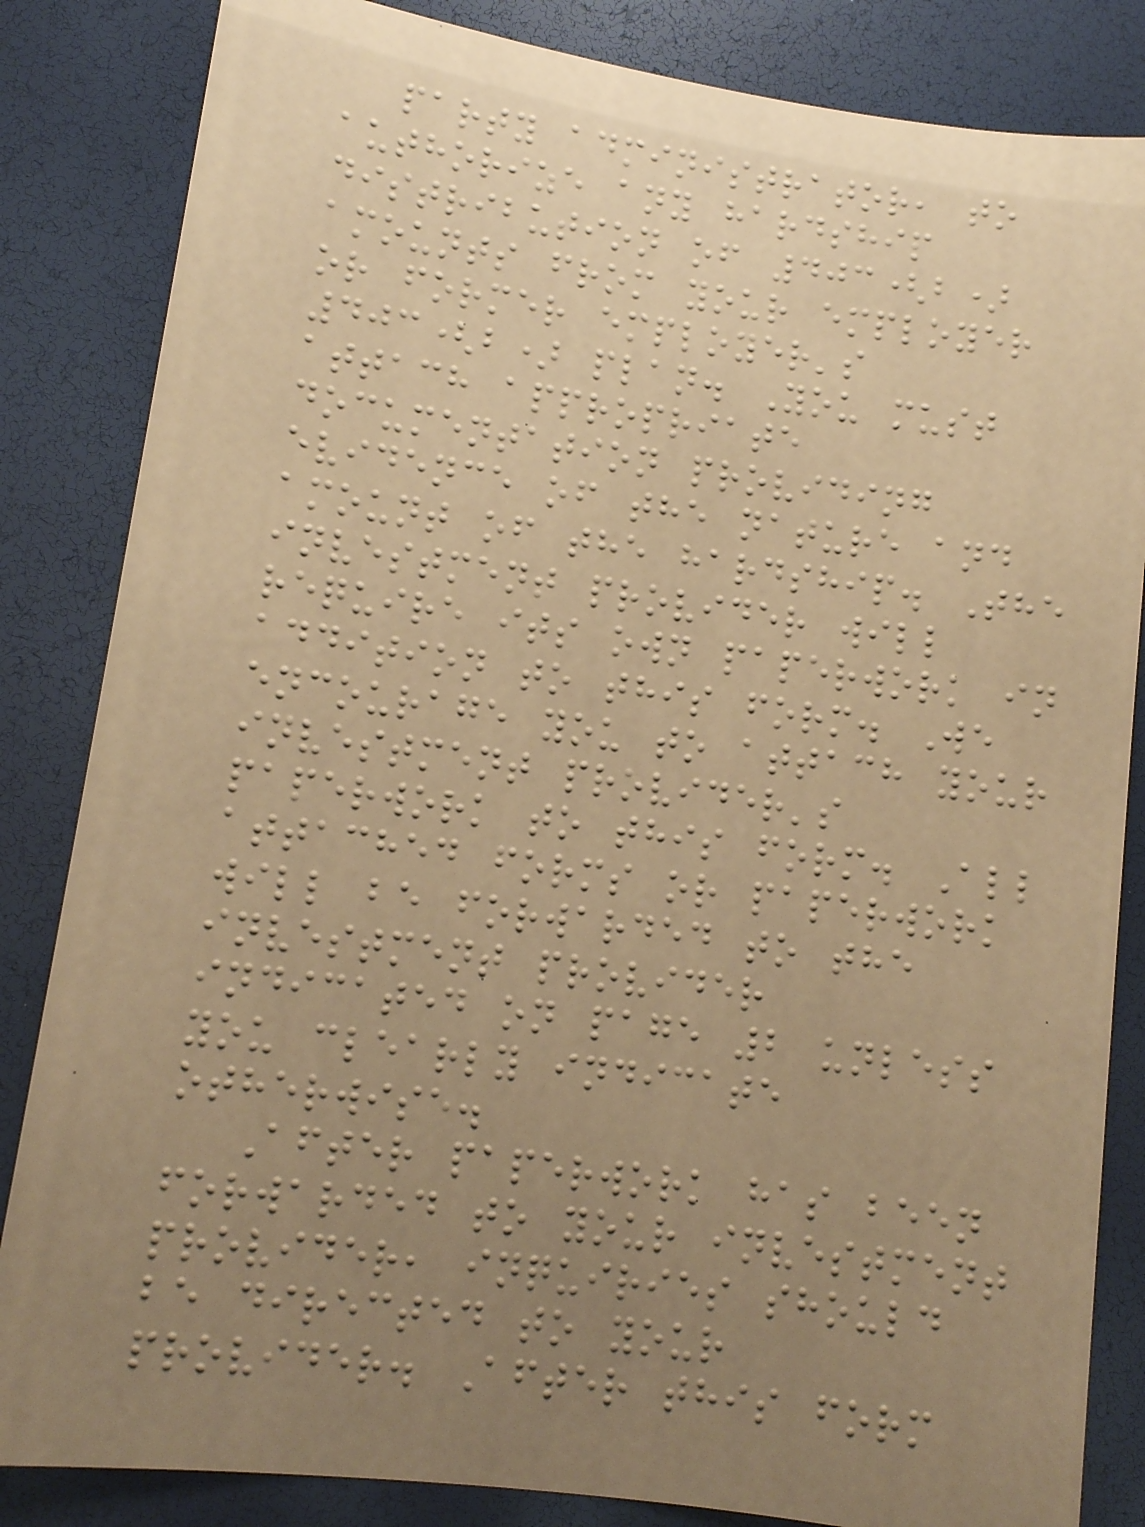party administrator, to
authorize any hardship
distribution of 403(b)
amounts from your employer
or former employer's
403(b) plan. You must
attach appropriate
documentation providing
evidence of the nature and
amount of the hardship. The
investment provider will
require its own paperwork in
addition to this form. We
encourage you to attach your
investment provider's
paperwork to this form. All
attached forms or paperwork
will be forwarded to the
investment provider
indicated on page 2 unless
you clearly indicate
otherwise.
After paperwork has been
forwarded to your investment
provider, inquiries should
be directed to your
provider. After this form
